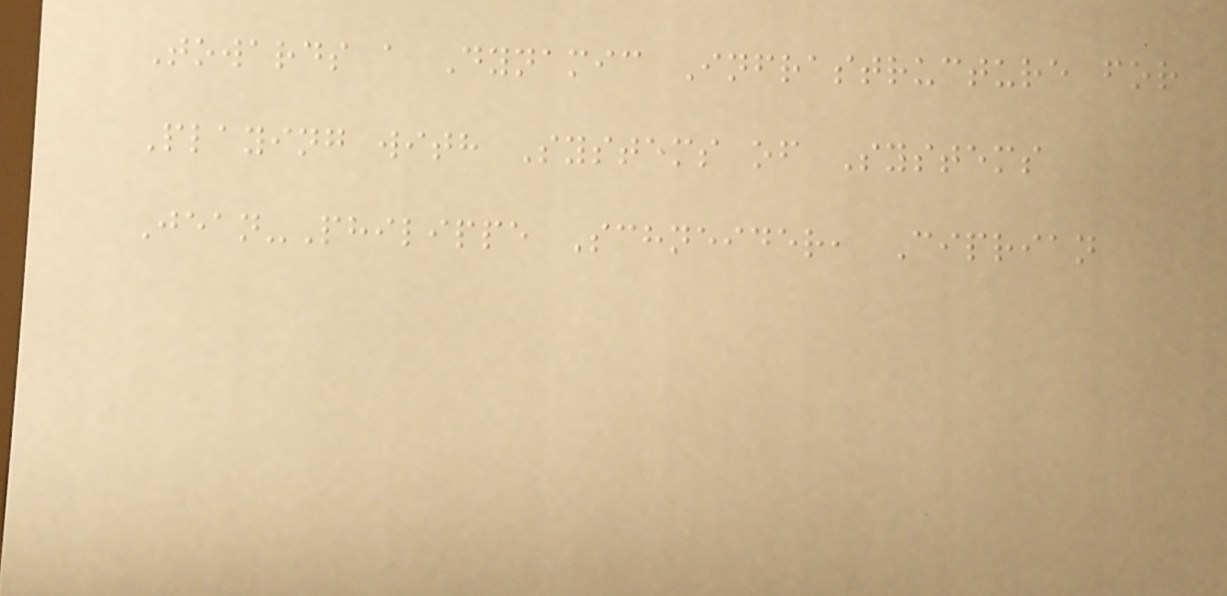Towards a Dynamic Infrastructure for
Playing with Systems of Systems
Jean-Philippe Schneider, Ciprian
